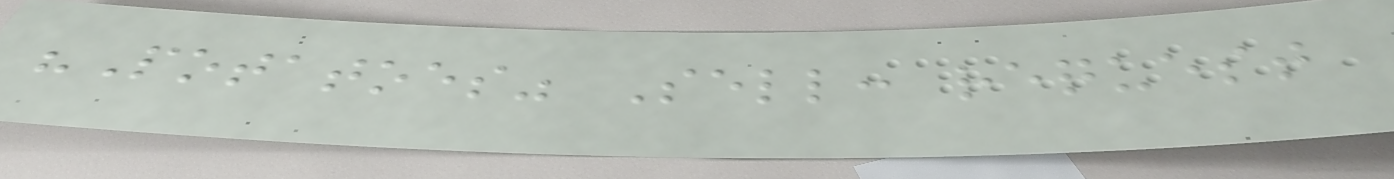"Potatoes" Sell: request
